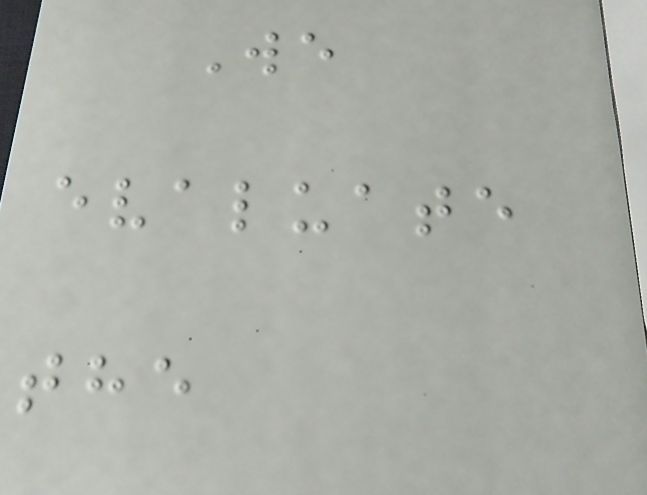We
evaluate
the
